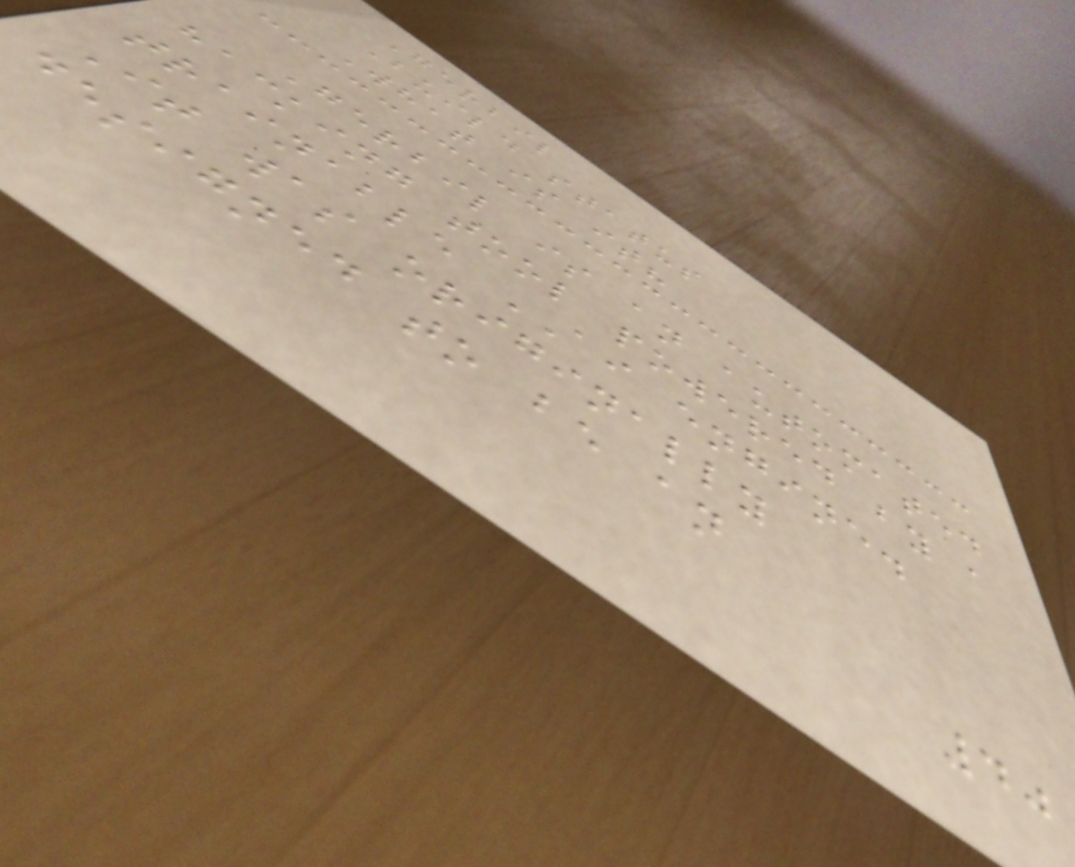Gerbil
Build status
What is it?
Gerbil is an automated
hacking tool powered by a
trainable AI engine.
It was originally
designed to be an
40
